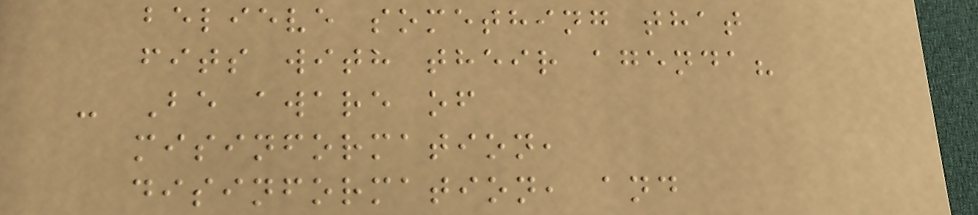believe something that
fits with their agenda?
- Be aware of
misinformation,
disinformation, and
